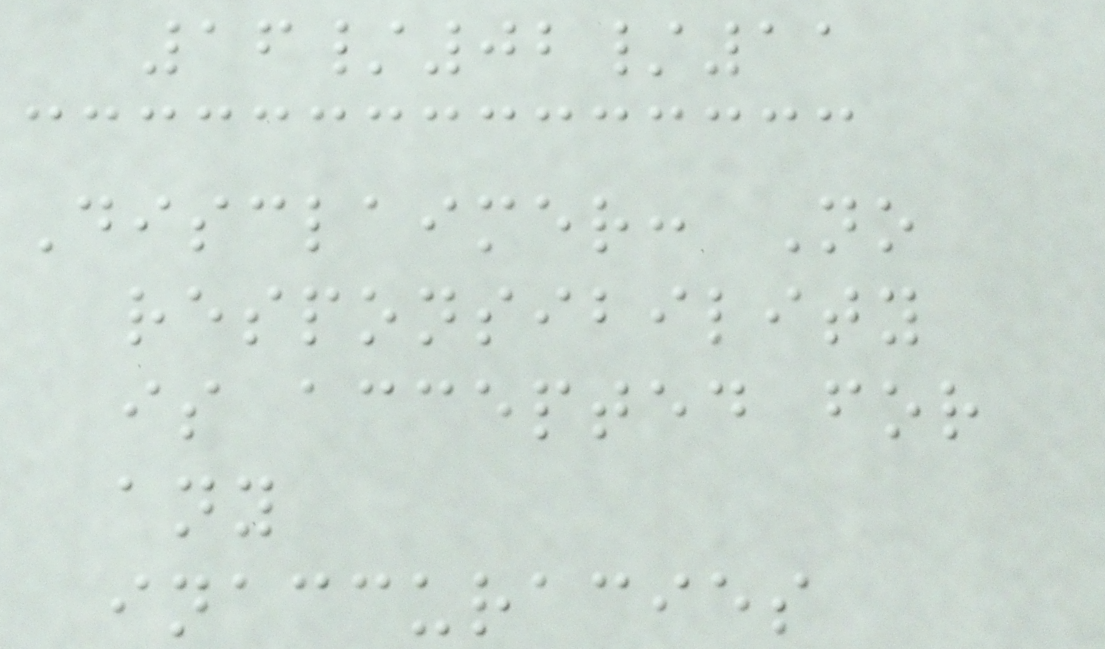16/02/11
Disclaimer: No
responsibility
is accepted for
any
inaccuracies
